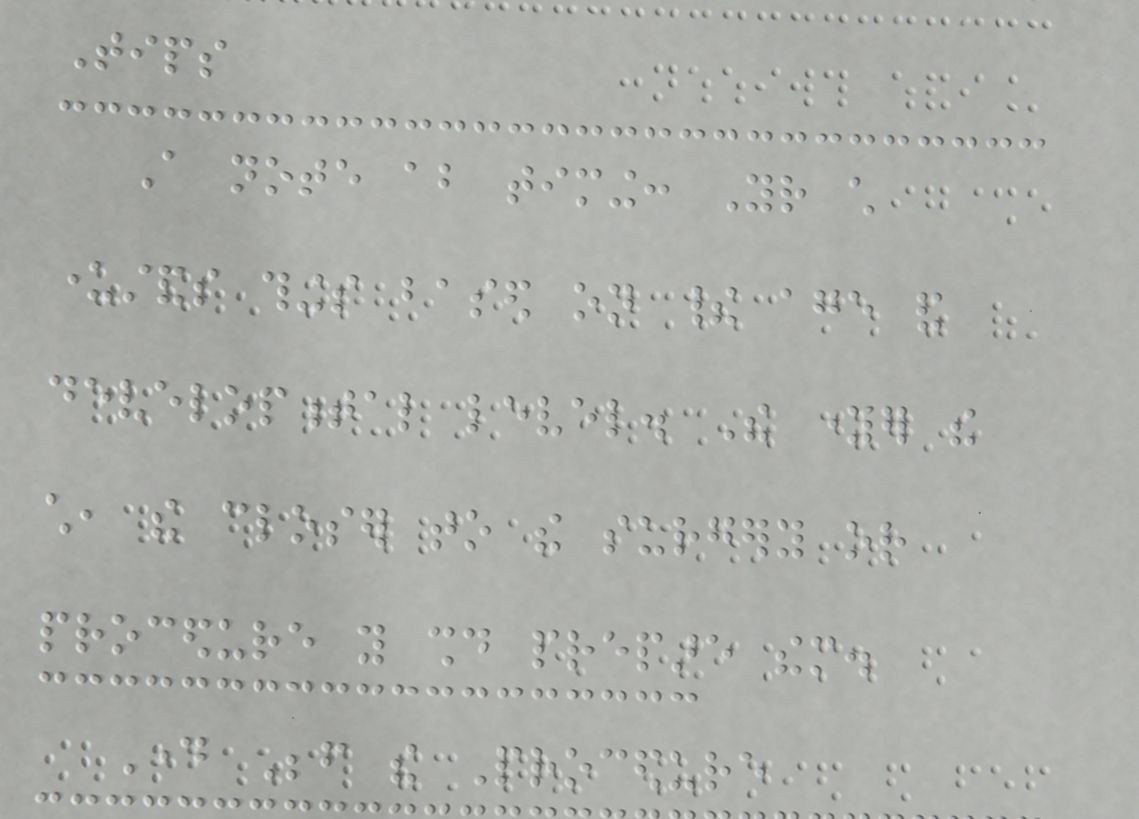Tips
A note about timing: Your child
understands things based on their age and
developmental level. The younger the
child, the closer to the surgery or
procedure you should prepare them.
Day Before the Procedure
